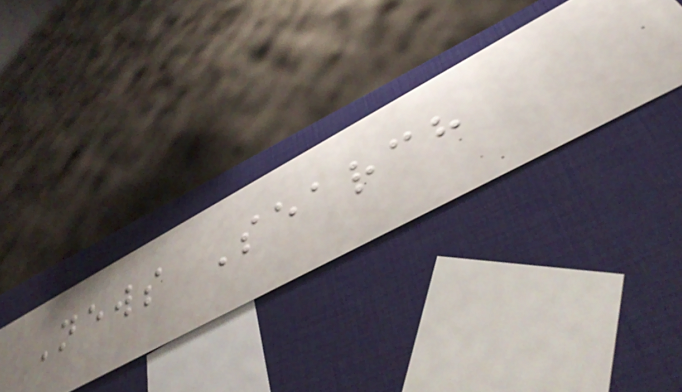News Search
